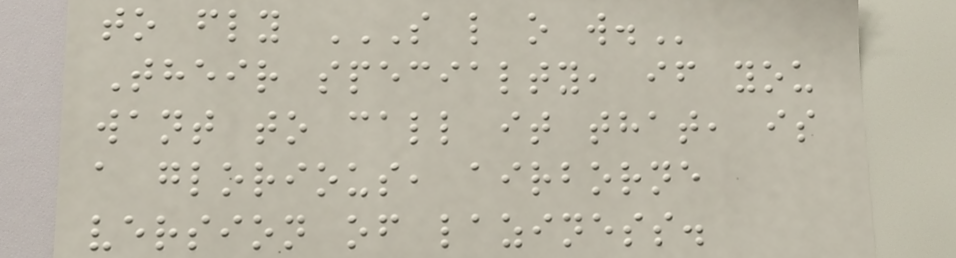to fly S L O W.
Their specialty, if you
want to call it that, is
a glorious, airborne
version of laziness.
